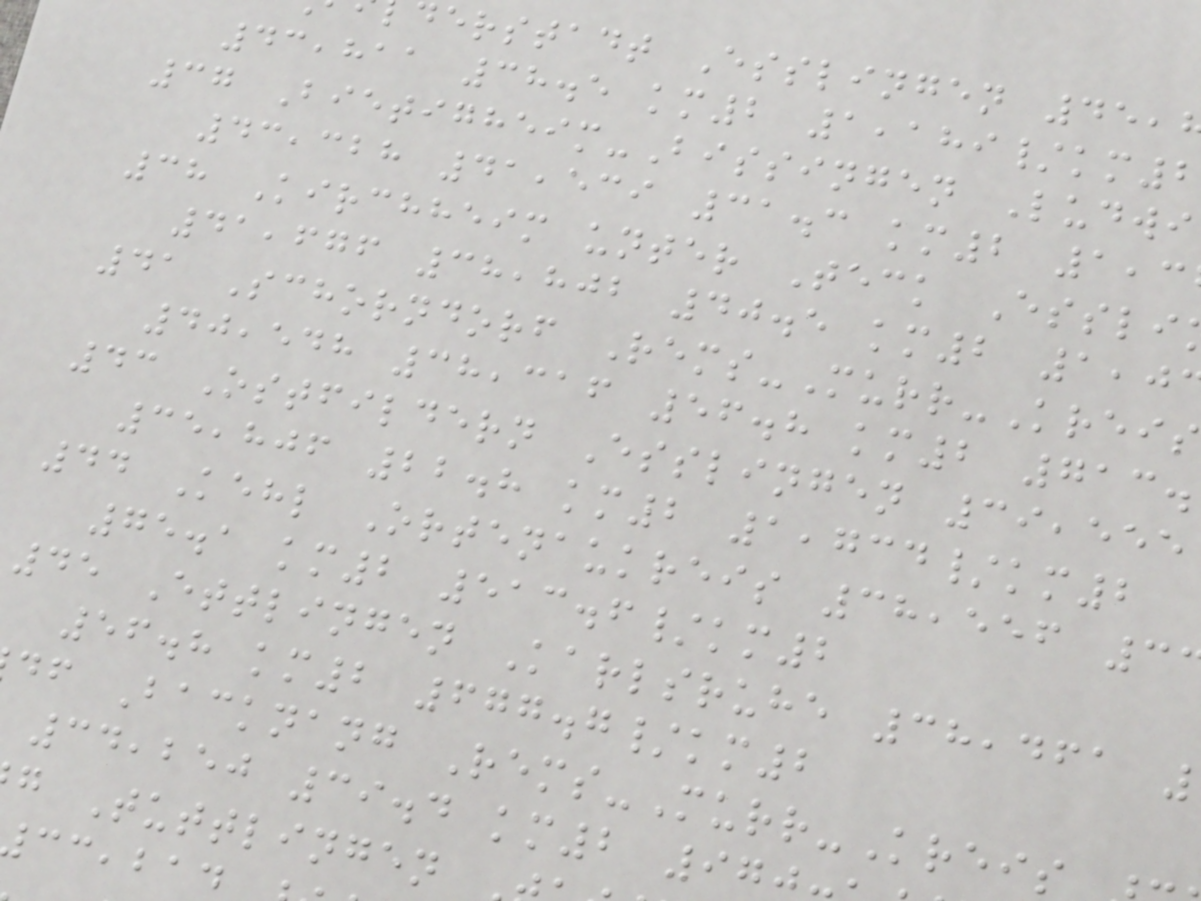derstadt Esslingen 45,
43,811 38.5 km2 1,189/km2
37 Bietigheim-Bissingen Ludwi
43,328 41,539 31.3 km2 1,3
38 Kirchheim unter Teck Essli
41,676 38,802 40.5 km2 1,0
41 Schorndorf Rems-Murr-Kreis
40,548 38,316 56.8 km2 713.
43 Ostfildern Esslingen 39,555
35,806 22.8 km2 1,734/km2
44 Kehl Ortenaukreis 38,556 3
75.1 km2 513.6/km2
45 Ettlingen Karlsruhe 38,461
56.8 km2 677.7/km2
df Backnang Rems-Murr-Kreis
34,250 39.4 km2 97
g Tuttlingen
